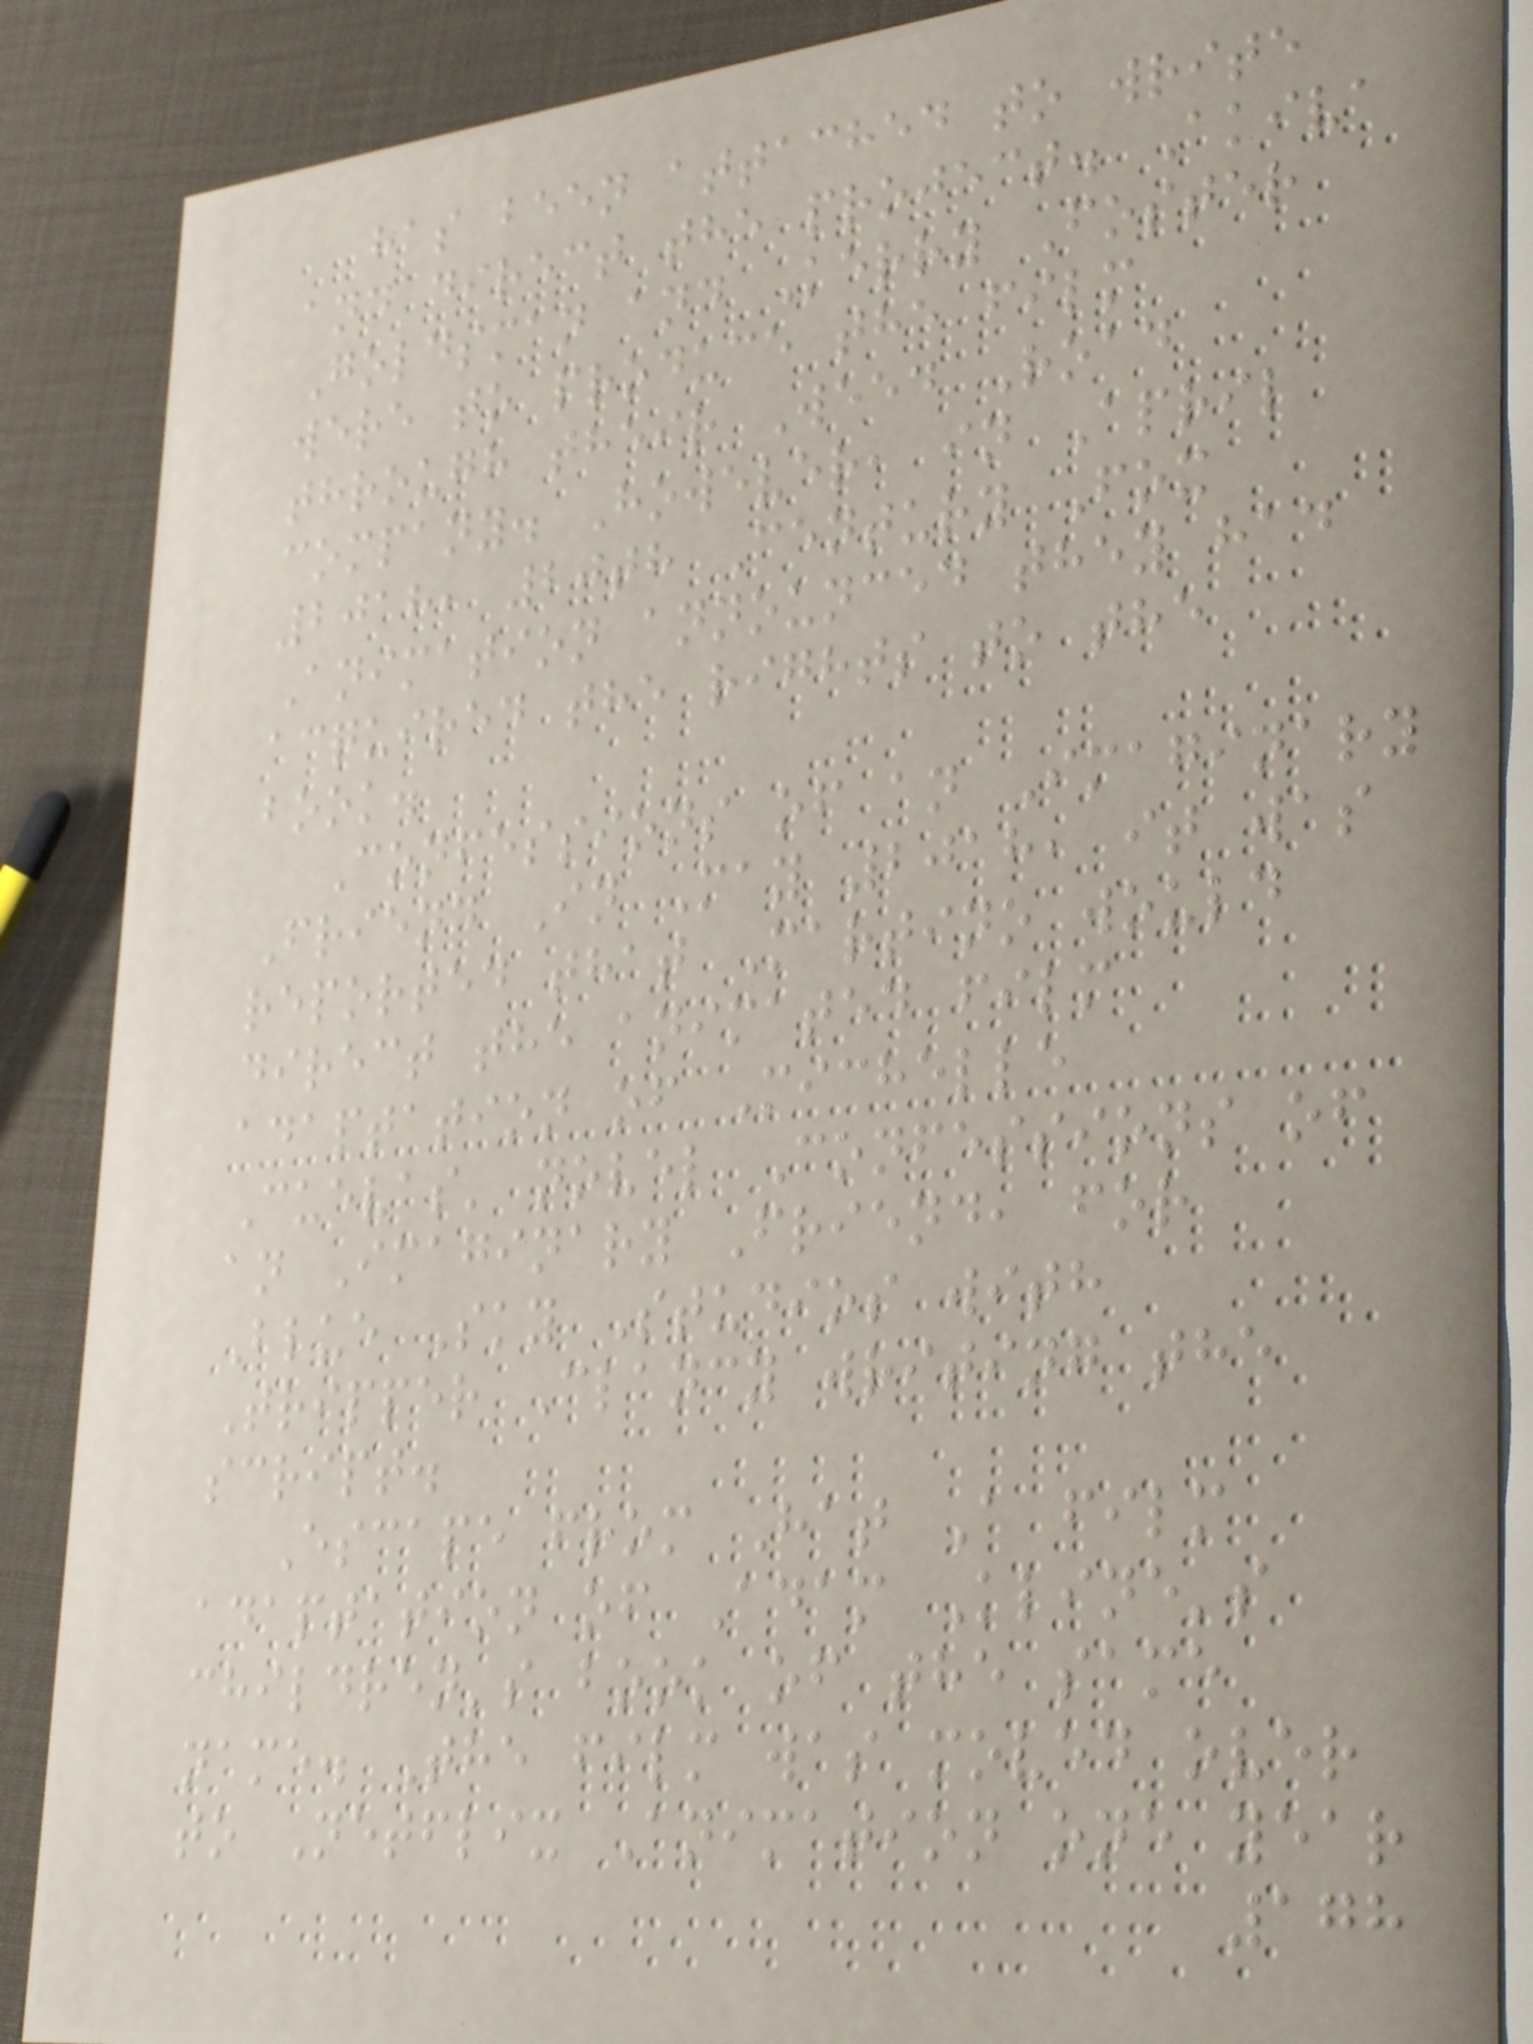has been attached to write
and direct the project. Akiva
Goldsman and Kerry Foster
were to produce the film
through their Weed Road
company. However, in April
2018, 20th Century Fox
Animation announced they had
acquired the rights to the
book.
Confessions of an Imaginary
Friend In May 2018, it was
reported that Martino would
direct the animated film
adaptation of Michelle
Cuevas' novel Confessions of
an Imaginary Friend, for
Blue Sky Studios with
Tripper Clancy writing the
script.
Escape from Hat A film
adaptation of Adam Kline's
children's book of the same
name. The film was moved over
to Netflix Animation one year
178
